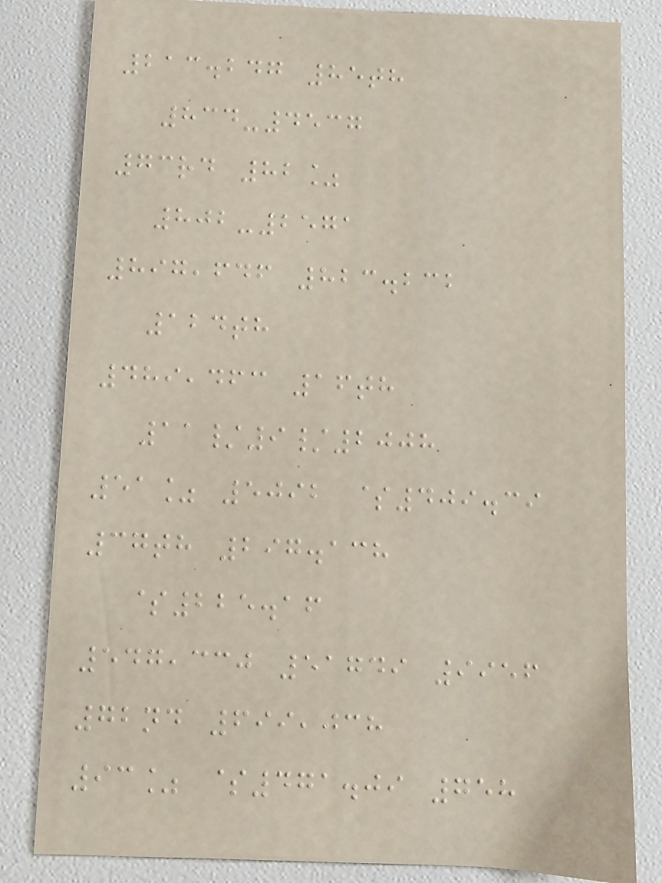213.247 85th
834-4537
73rd 82%
802-2571
897,646 823.232
124th
489,463 16th
11/9/2008
51% 5092 $409.39
37th 297.138
$225.16
547,330 51749 9956
72nd 699,038
93% $471.09 758
